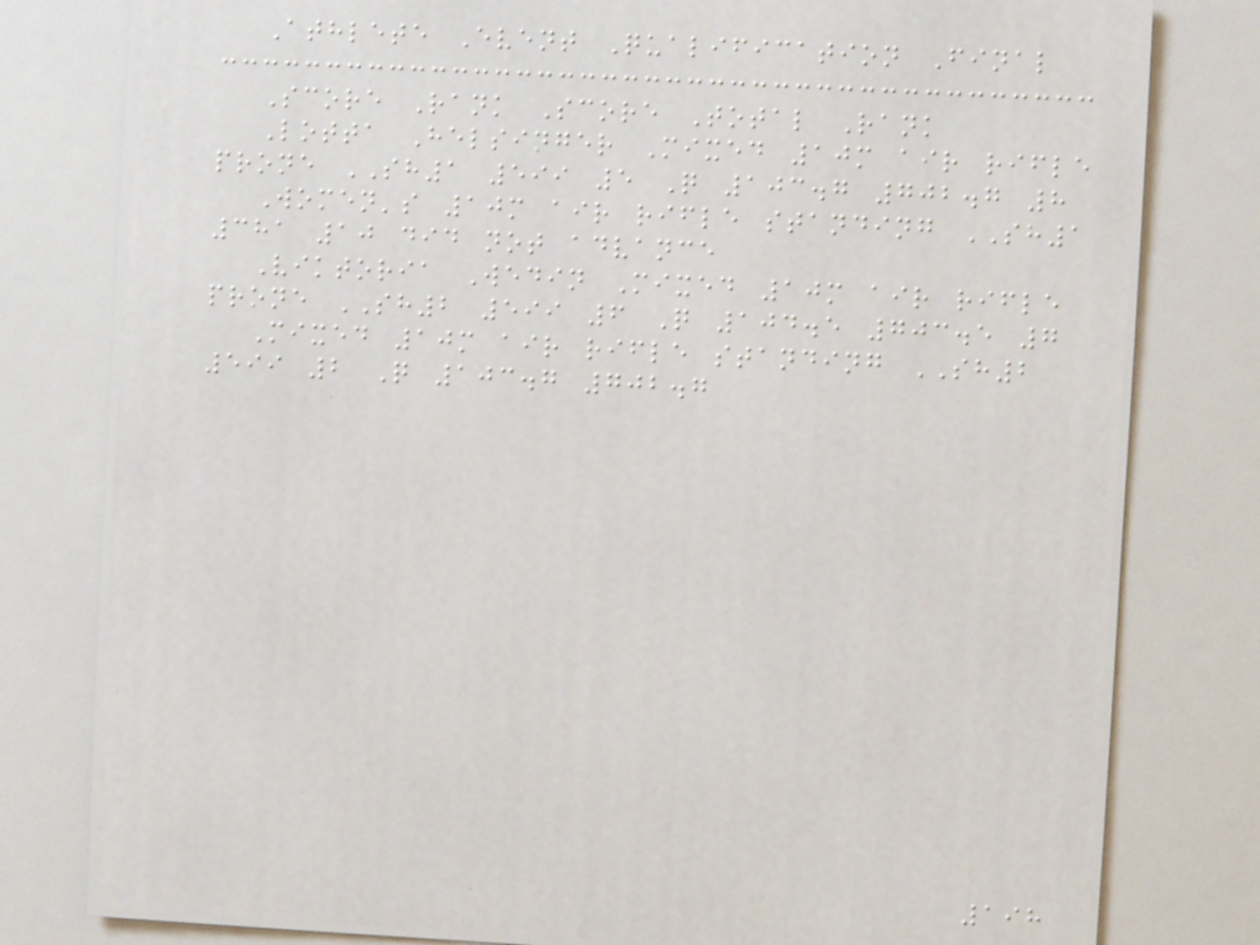Athlete Event Qualification Final
Score Rank Score Total Rank
Lotta Helsinger Mixed 10m air rifle
prone SH1 599 5 Q 103.7 702.7 8
Women's 10m air rifle standing SH1
381 10 did not advance
Viktoria Wedin Mixed 10m air rifle
prone SH2 599 6 Q 104.5 703.5 7
Mixed 10m air rifle standing SH2
599 2 Q 103.7 702.7
198
